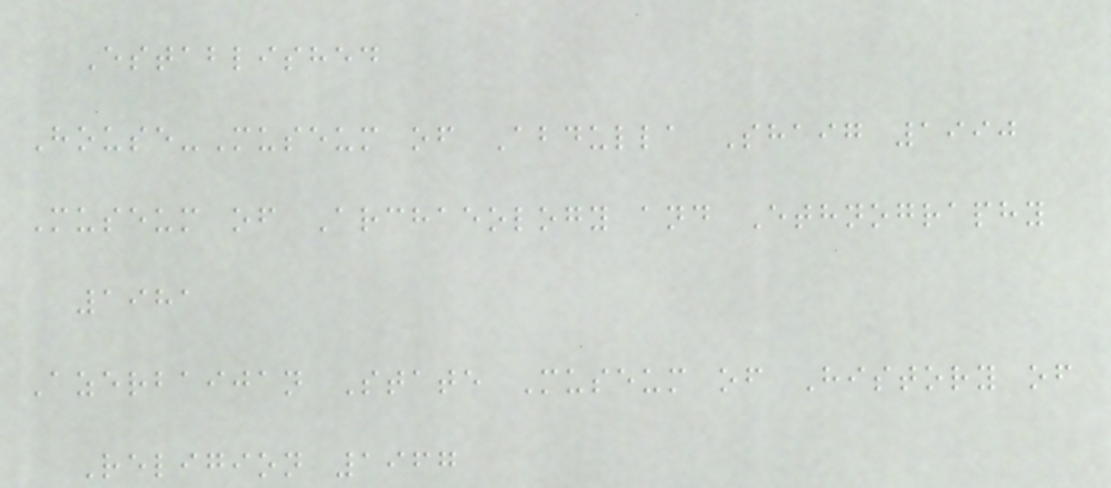Established
House-Museum of Abdulla Shaig 1990
Museum of Archaeology and Ethnography
1981
Azerbaijan State Museum of History of
Religion 1967
